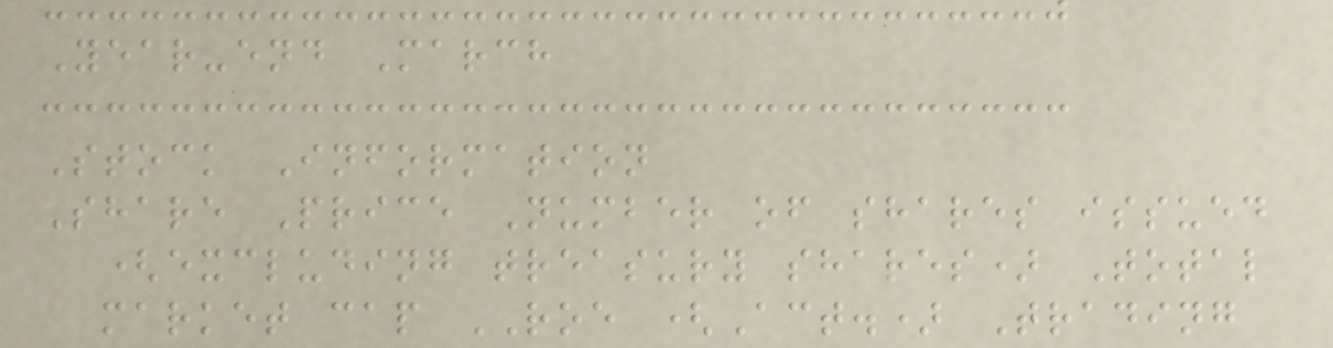Year-end March
Stock Information
Share Price Number of shares issued
(excluding treasury shares) Total
market cap ROE (Act.) Trading
